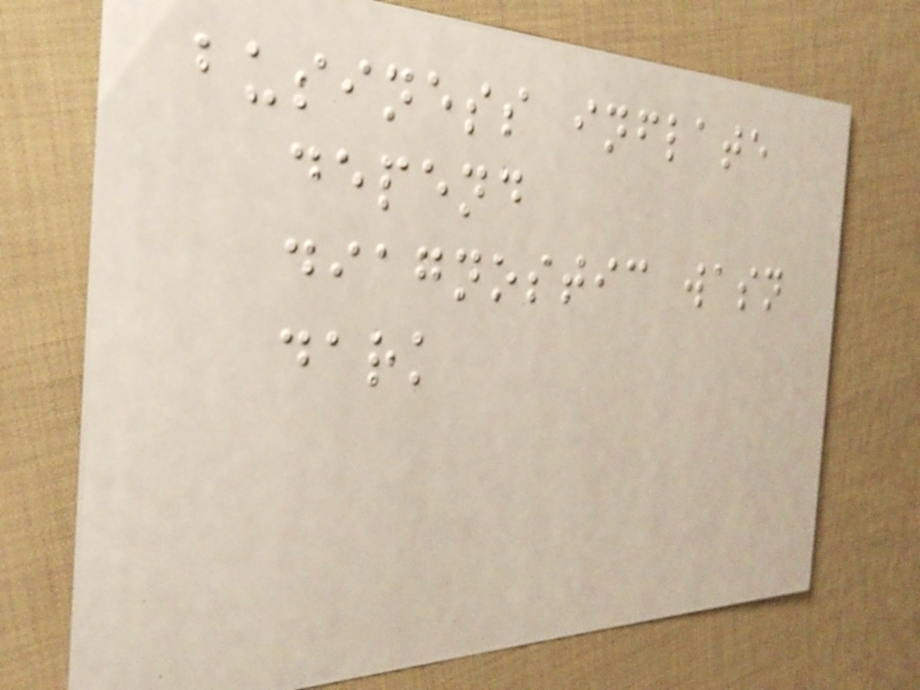business inflate
depend
diagnostic wasn
dark
